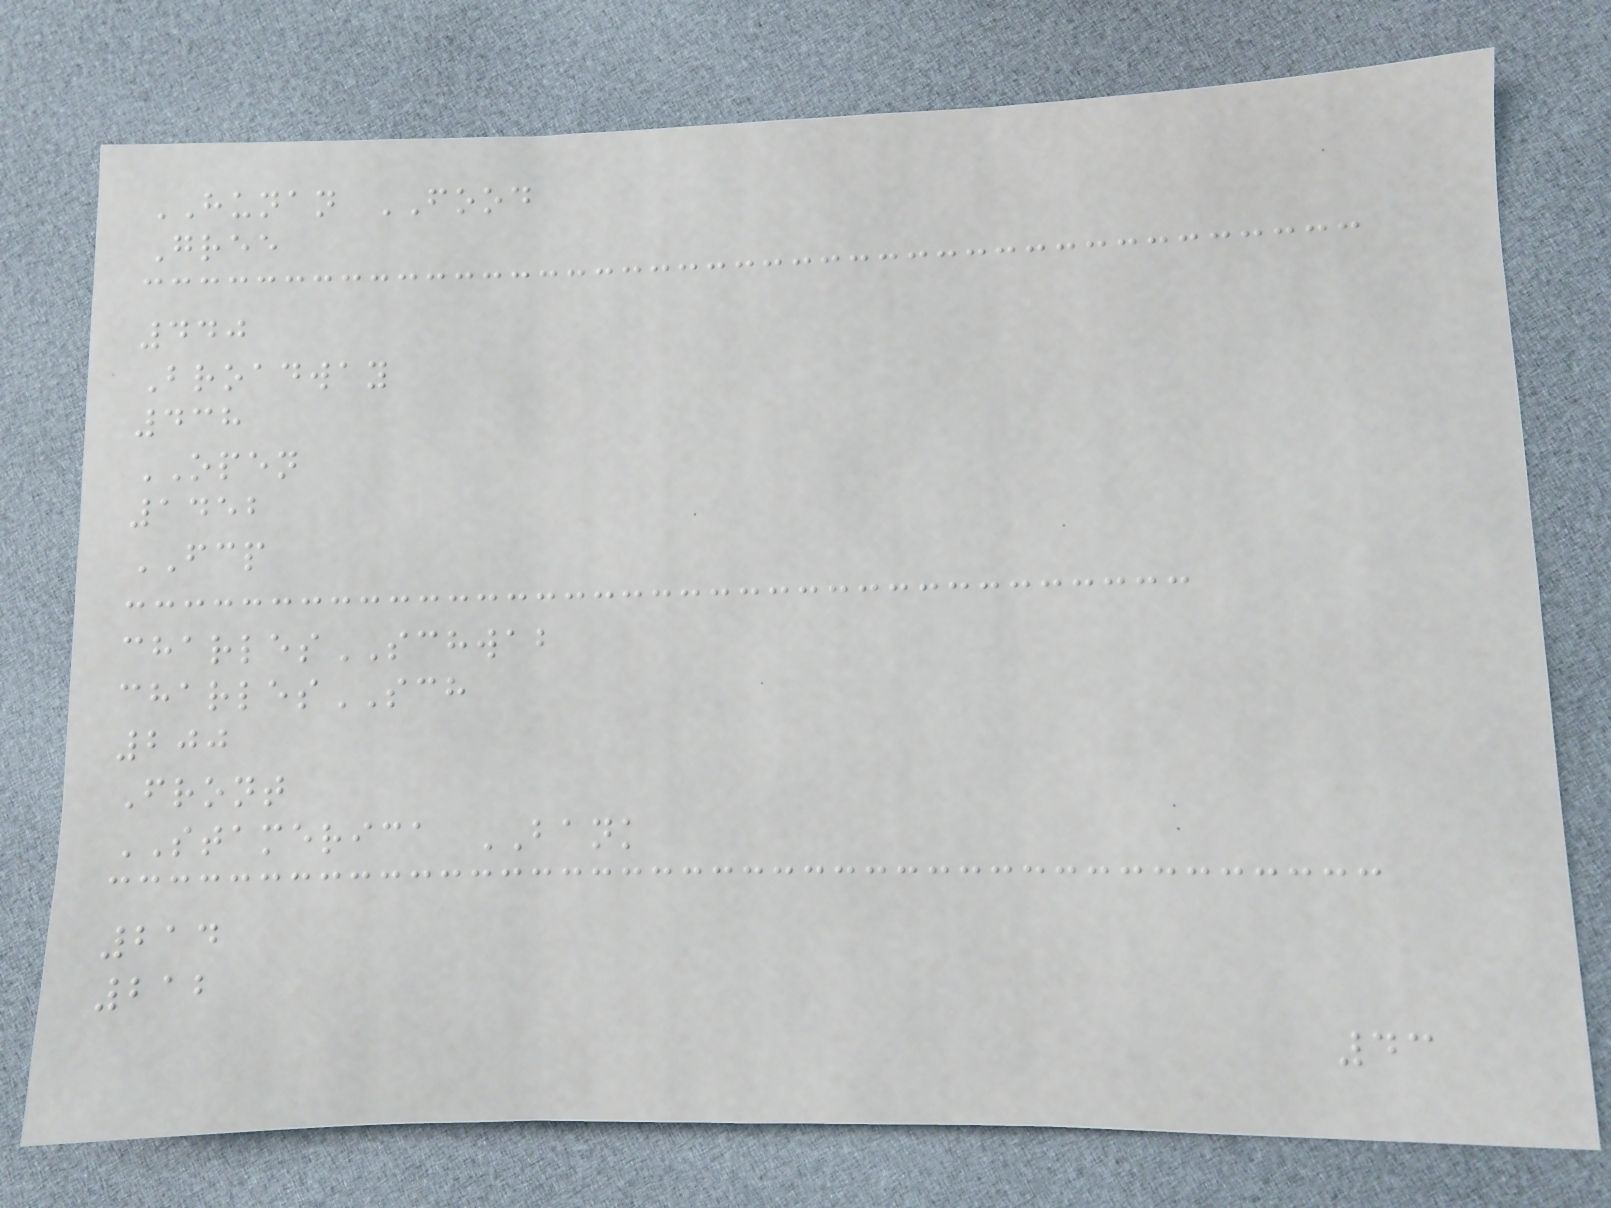HUNAN FOOD
Gree
440
Broadway
438
OPEN
1452
FCP
charlesSCHWAB
charlesSCH
200
Front
STAMERICA BANK
214
212
43
